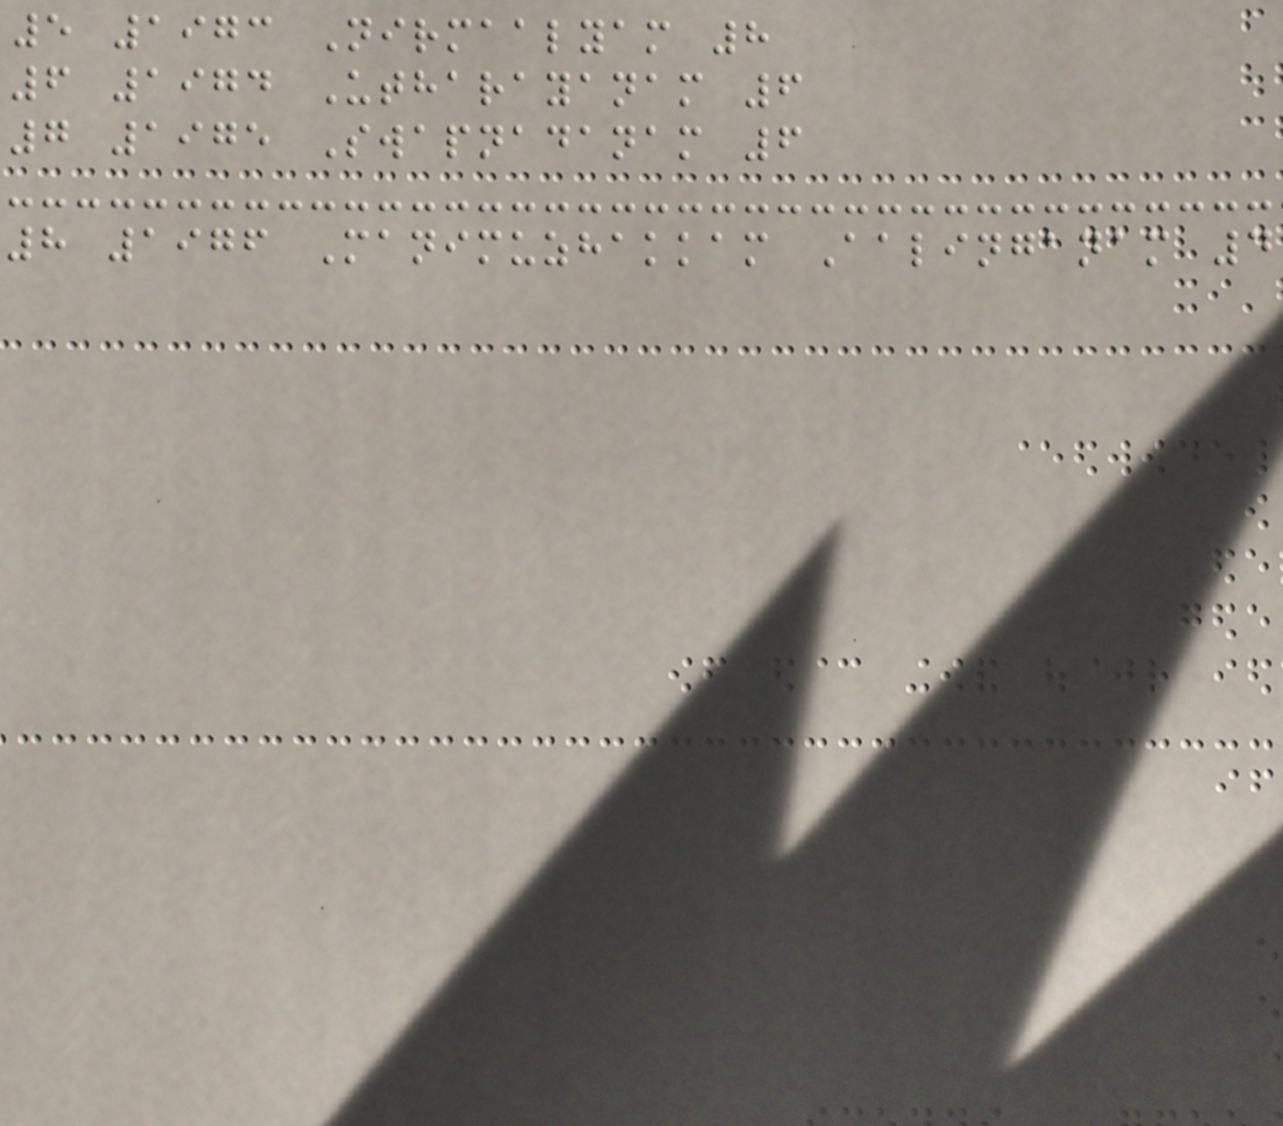5 1973 Nirmaalyam 8
6 1974 Utharayanam 6
7 1975 Swapnadanam 6
8 1976 Manimuzhakkam Aalinganam 4
